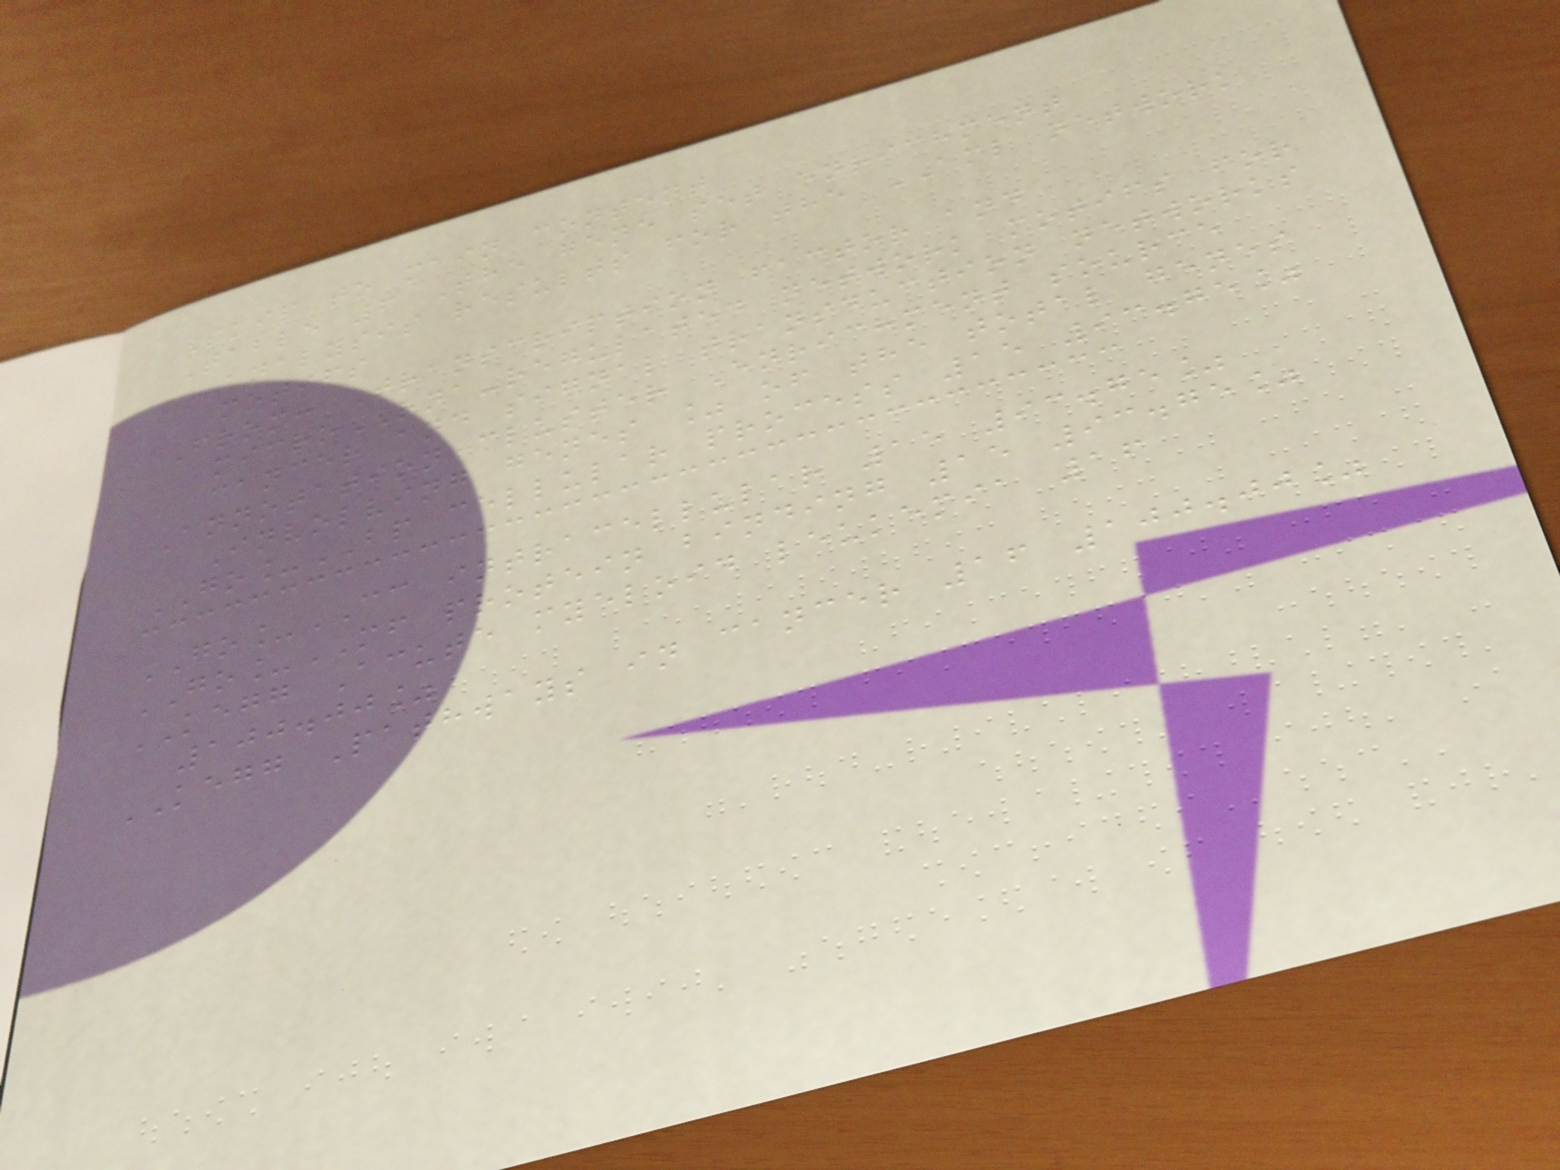Skip to main content
Table 6 The gene set enrichment
analysis results for the AML network
motifs
From: Transcription factor and
microRNA-regulated network motifs for
cancer and signal transduction networks
Annotation cluster Enrichment source
Involving genes % of the total genes
GO_BP cellular process 15 93.75%
GO_CC intracellular 15 93.75%
GO_MF protein binding 15 93.75%
KEGG Acute myeloid leukemia 16
100.00%
KEGG Pathways in cancer 16 100.00%
